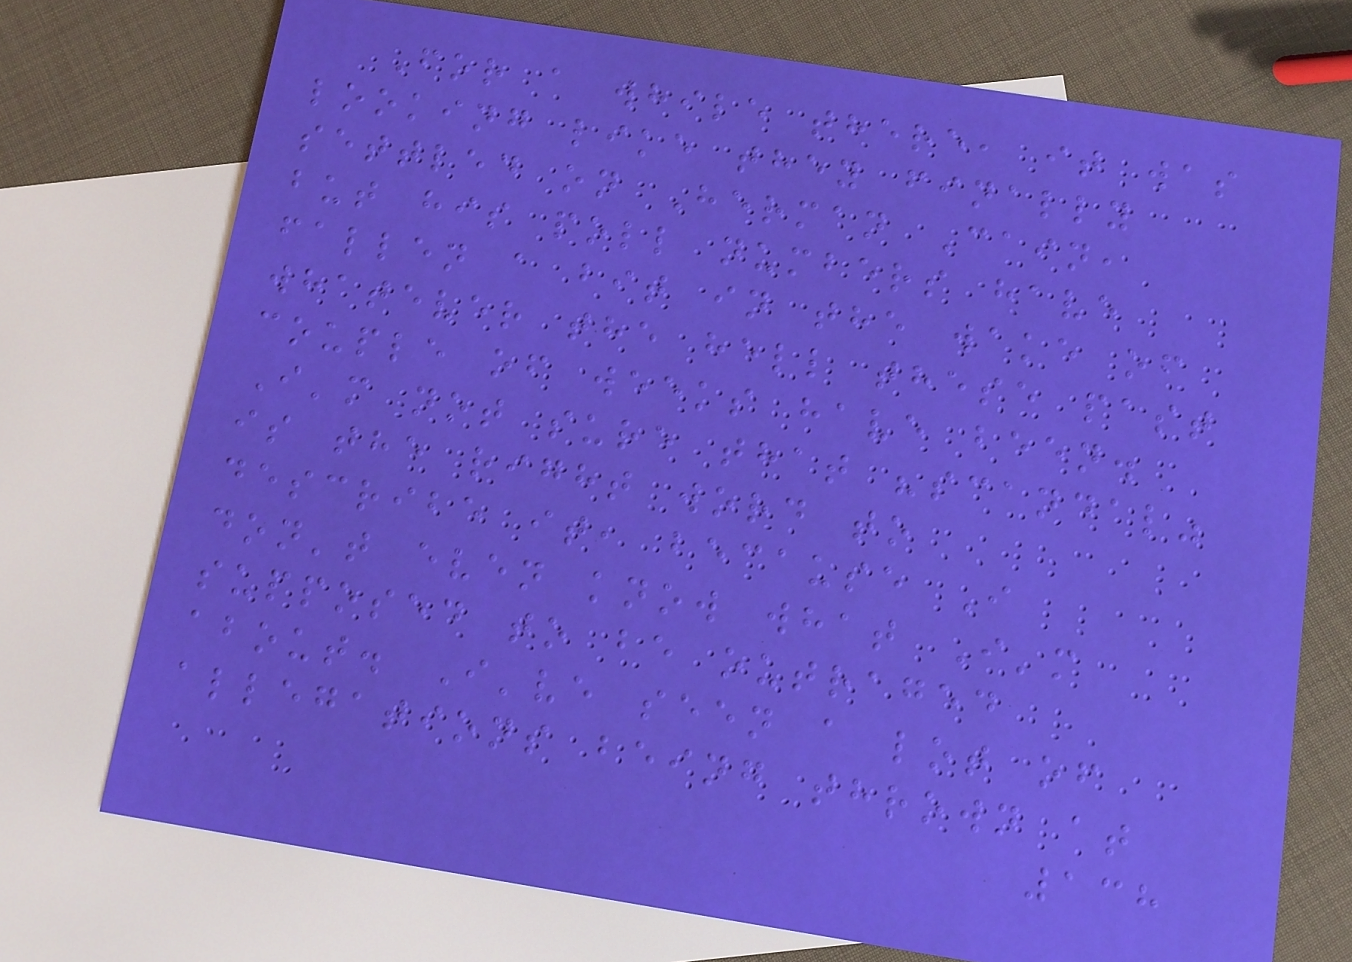For a while there, it was
looking like they finally
settled on Herman Cain,
but his poll numbers have
fallen a bit in the wake of
whatever the hell these past
couple of weeks have been.
I'm not sure that "scandal"
is the right word to
describe it, because I
don't even know what I'm
supposed to be outraged
about. I've seen a lot of
allegations being thrown at
138
